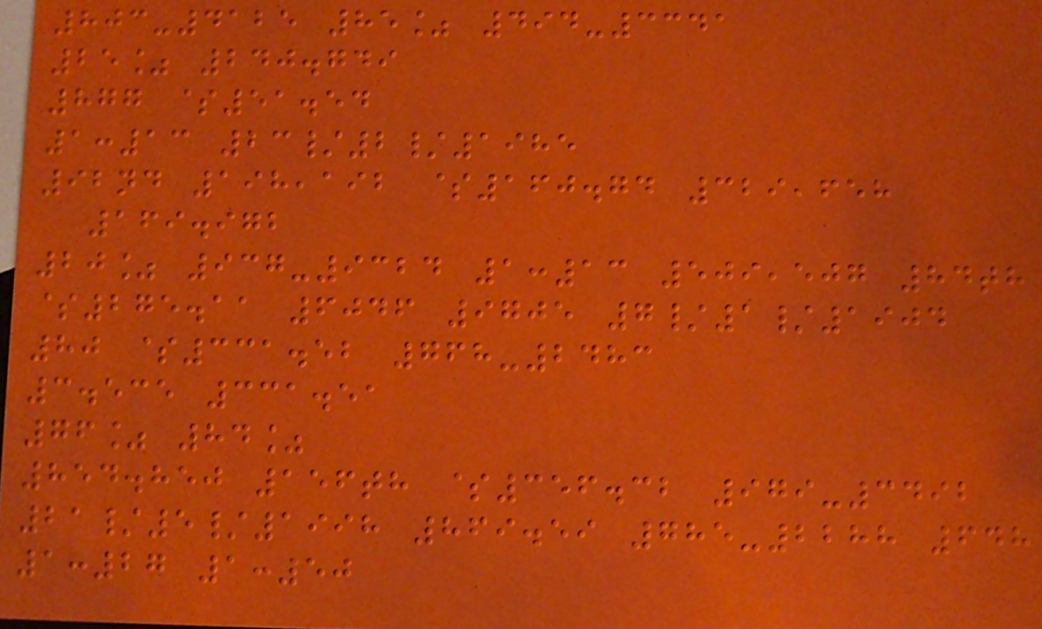803-4125 85% 494-3341
25% 240.749
877 $51.54
1:13 23/2/1985
92nd 198,192 $160.74 329,658
169.972
20% 937-9324 1:13 509,507 84th
$275.11 6046 9705 7/1/1904
80 $331.52 768-2483
3.535 331.51
76% 84%
854.850 156th $356.32 979-3492
21/5/1998 869.59 785-2288 648
1:27 1:50
